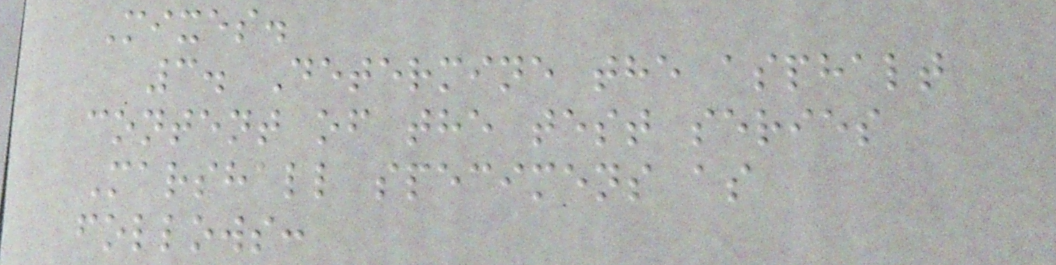Mixes.
3. Determine the asphalt
content of the test series
Marshall specimens as
follows:
